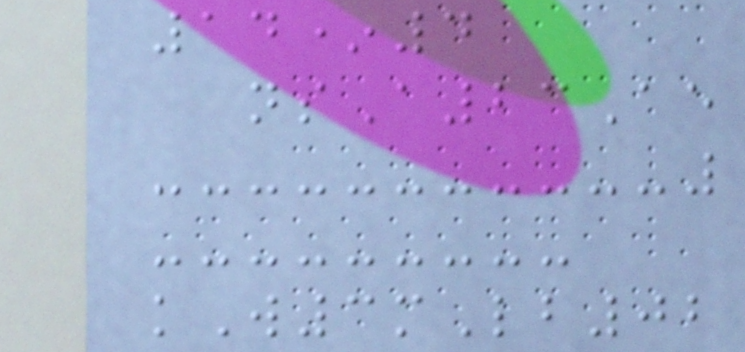14*4
nsA23Ae
kW3mLb02
